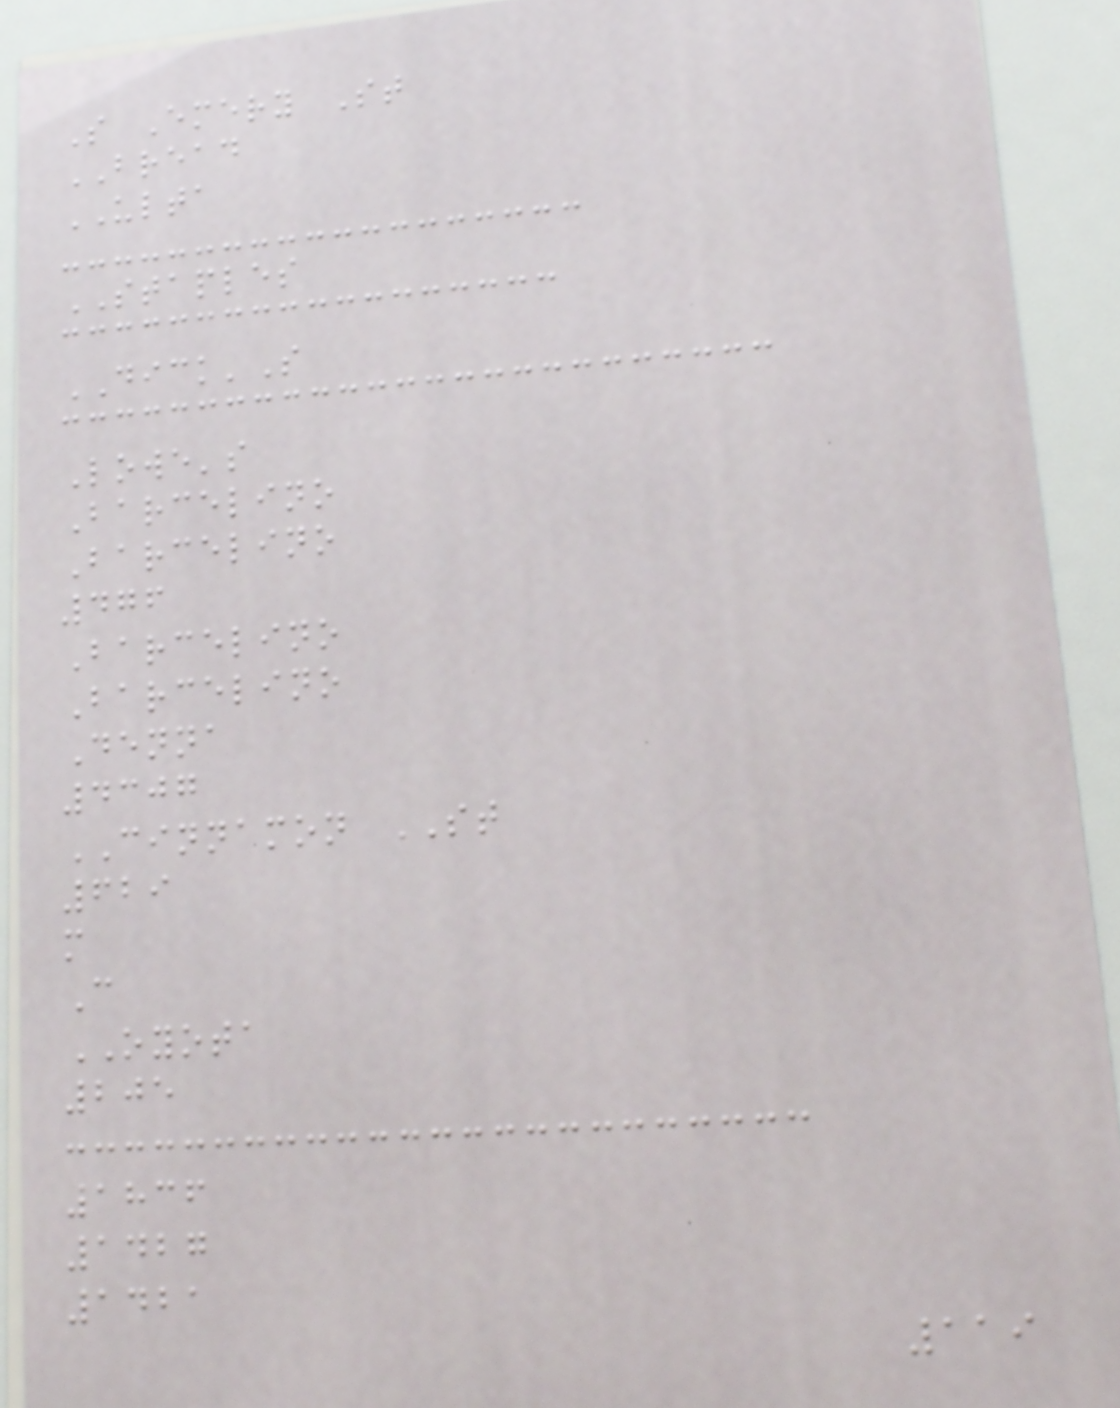S Emery St
BREAD
ULTA
STAPLES
DICK'S
Lowe's
Barcelino
Barcelino
476
Barcelino
Barcelino
Denna
4307
CINNAMON ST
629
m
C
OYOTA
205
1836
1427
1421
119
